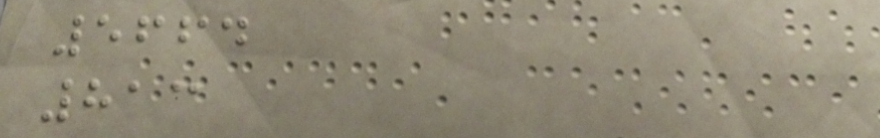5664
813
